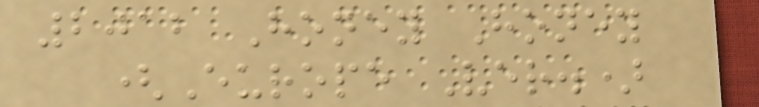2012 Honey Honey
(Europe Ver.)
